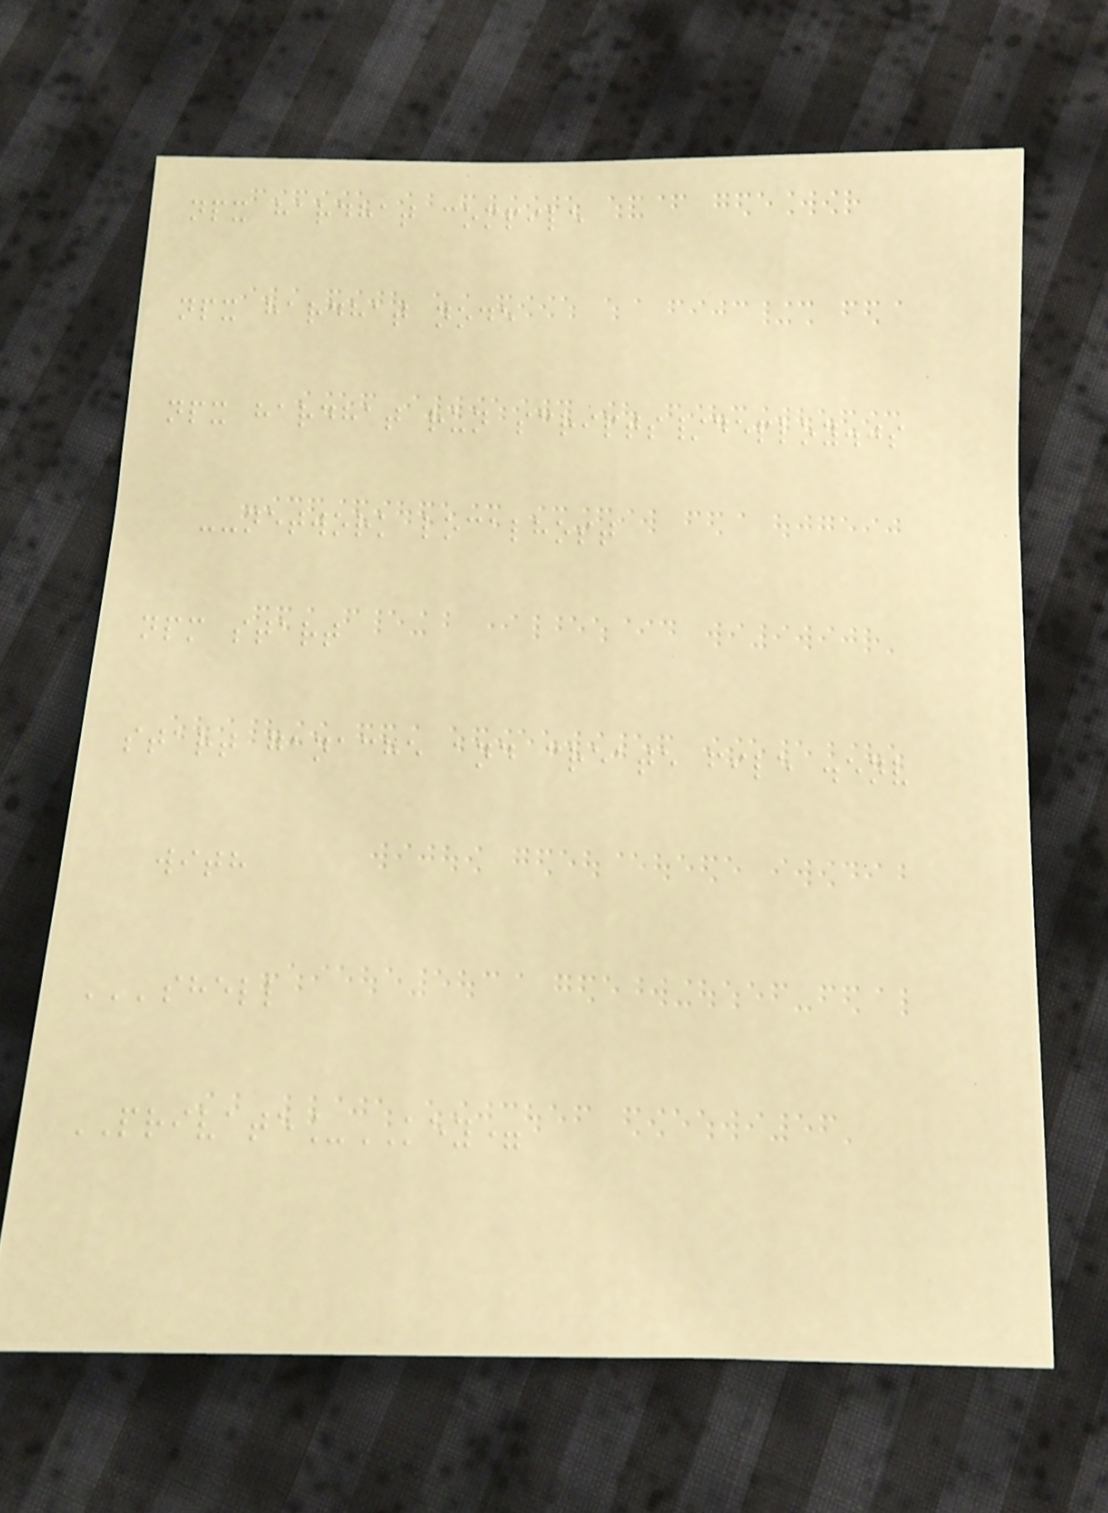npx hardhat compile
npx hardhat node
npx hardhat run scripts/deploy.js
--network localhost
npm start
start ganache and create file .env
with
'''shell
PRIVATE_KEY=
